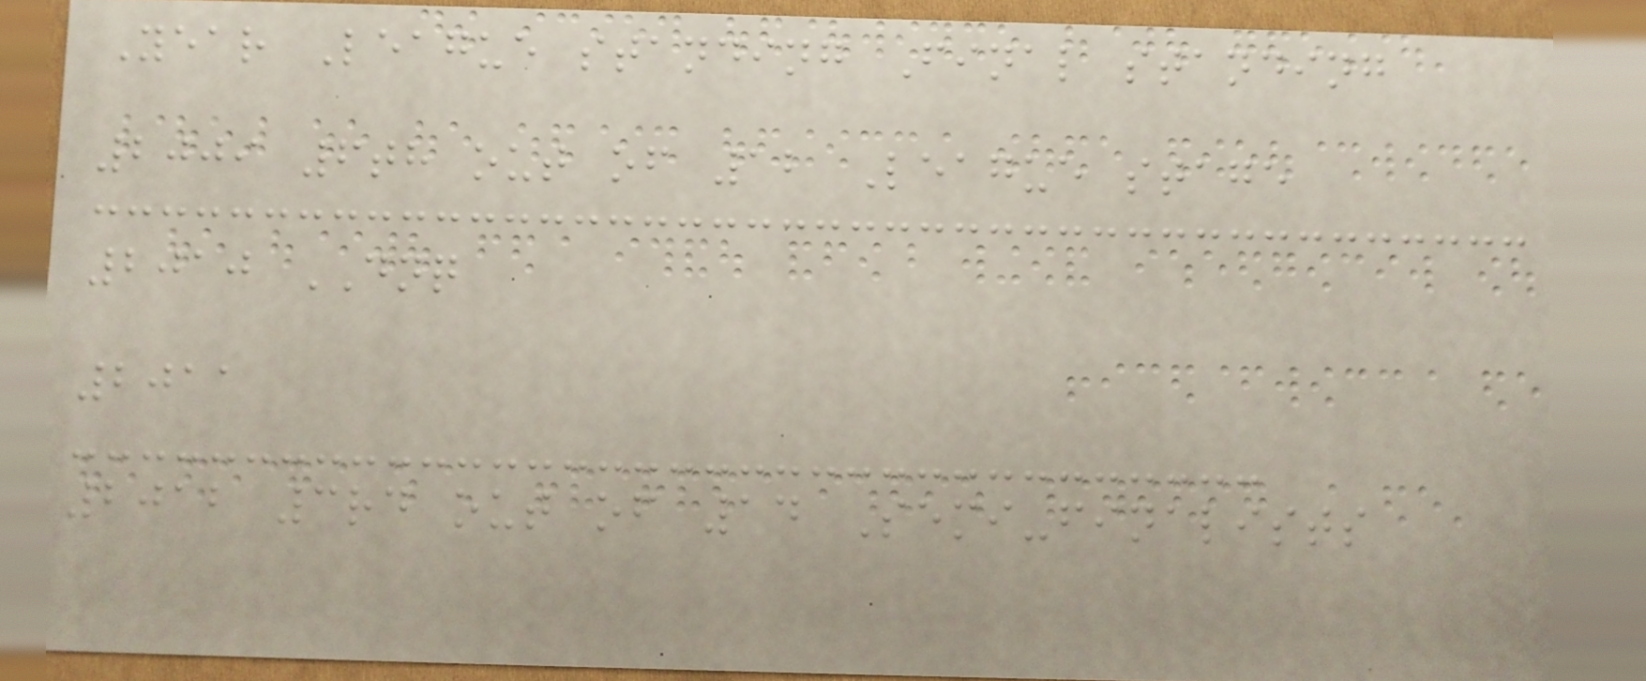Year League standing Final standing
2009 6th out of 12 League stage
2010 DNQ
2011
2012 3rd out of 14 Semi-finalists
